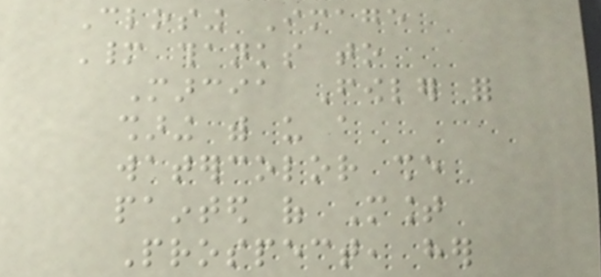Closing Image
Many thanks to
Marcia Fowler for
sharing with us a
watercolor she
painted of Mount
Prospect, her
